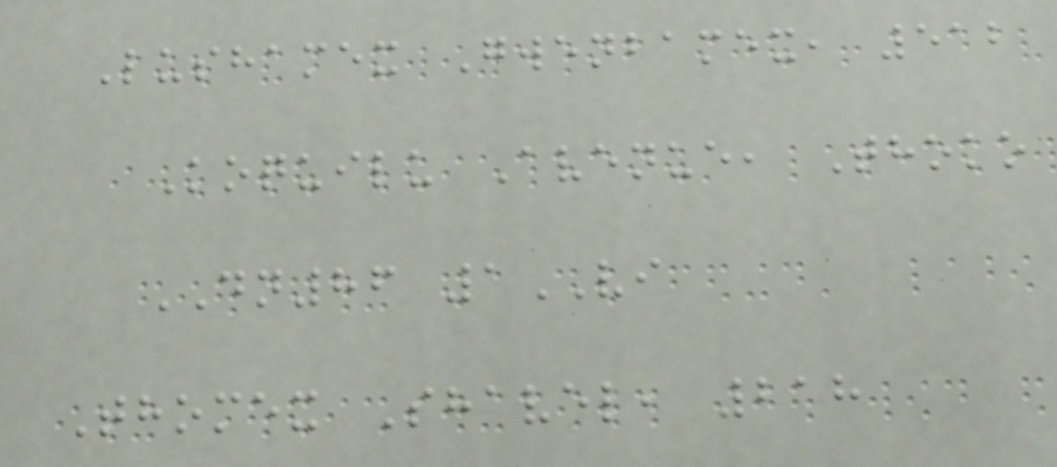Lushamex Gwenbamex, 512
Koquilu Avenue, Thoko
DN86 1VI
Thomex Shavel, 218
